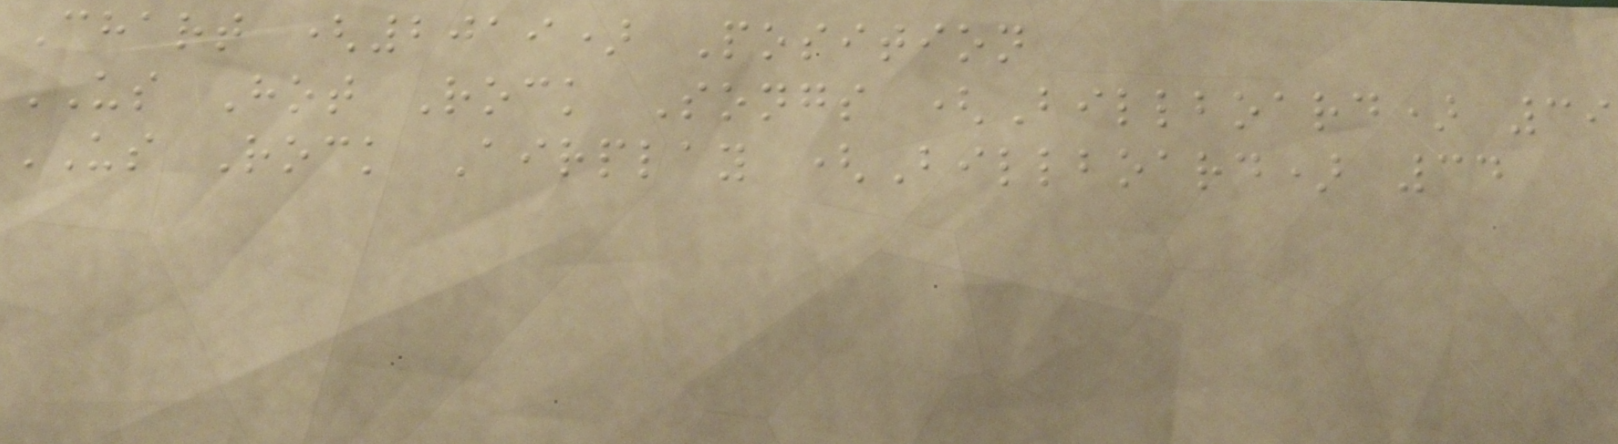Chart (2019) Position
US Hot Rock Songs (Billboard) 39
US Rock Airplay (Billboard) 34
